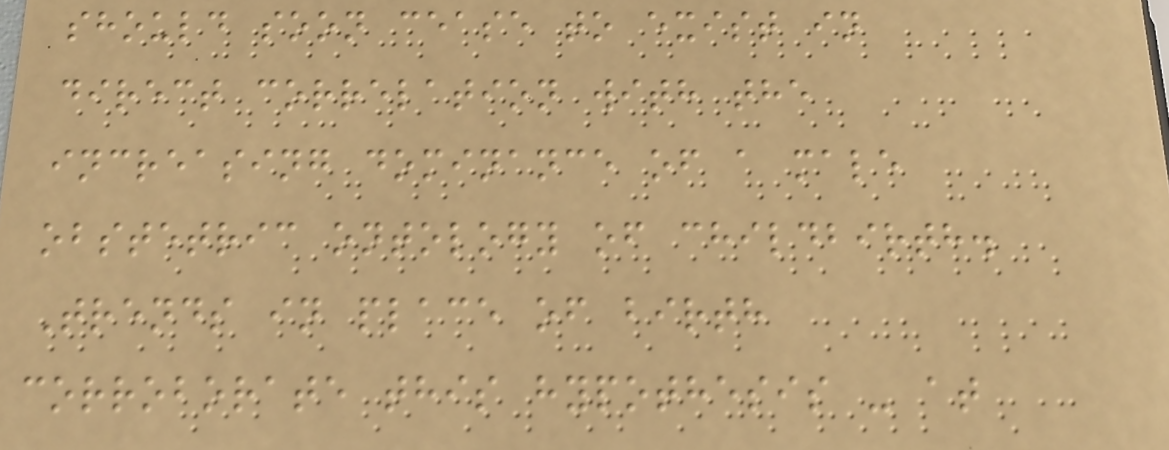should soon cease to exist in
direct correlation with the
increasing dominance of a male
obstetric ontology of childbirth.
Trends in place of birth
corroborate this hypothesis - at
